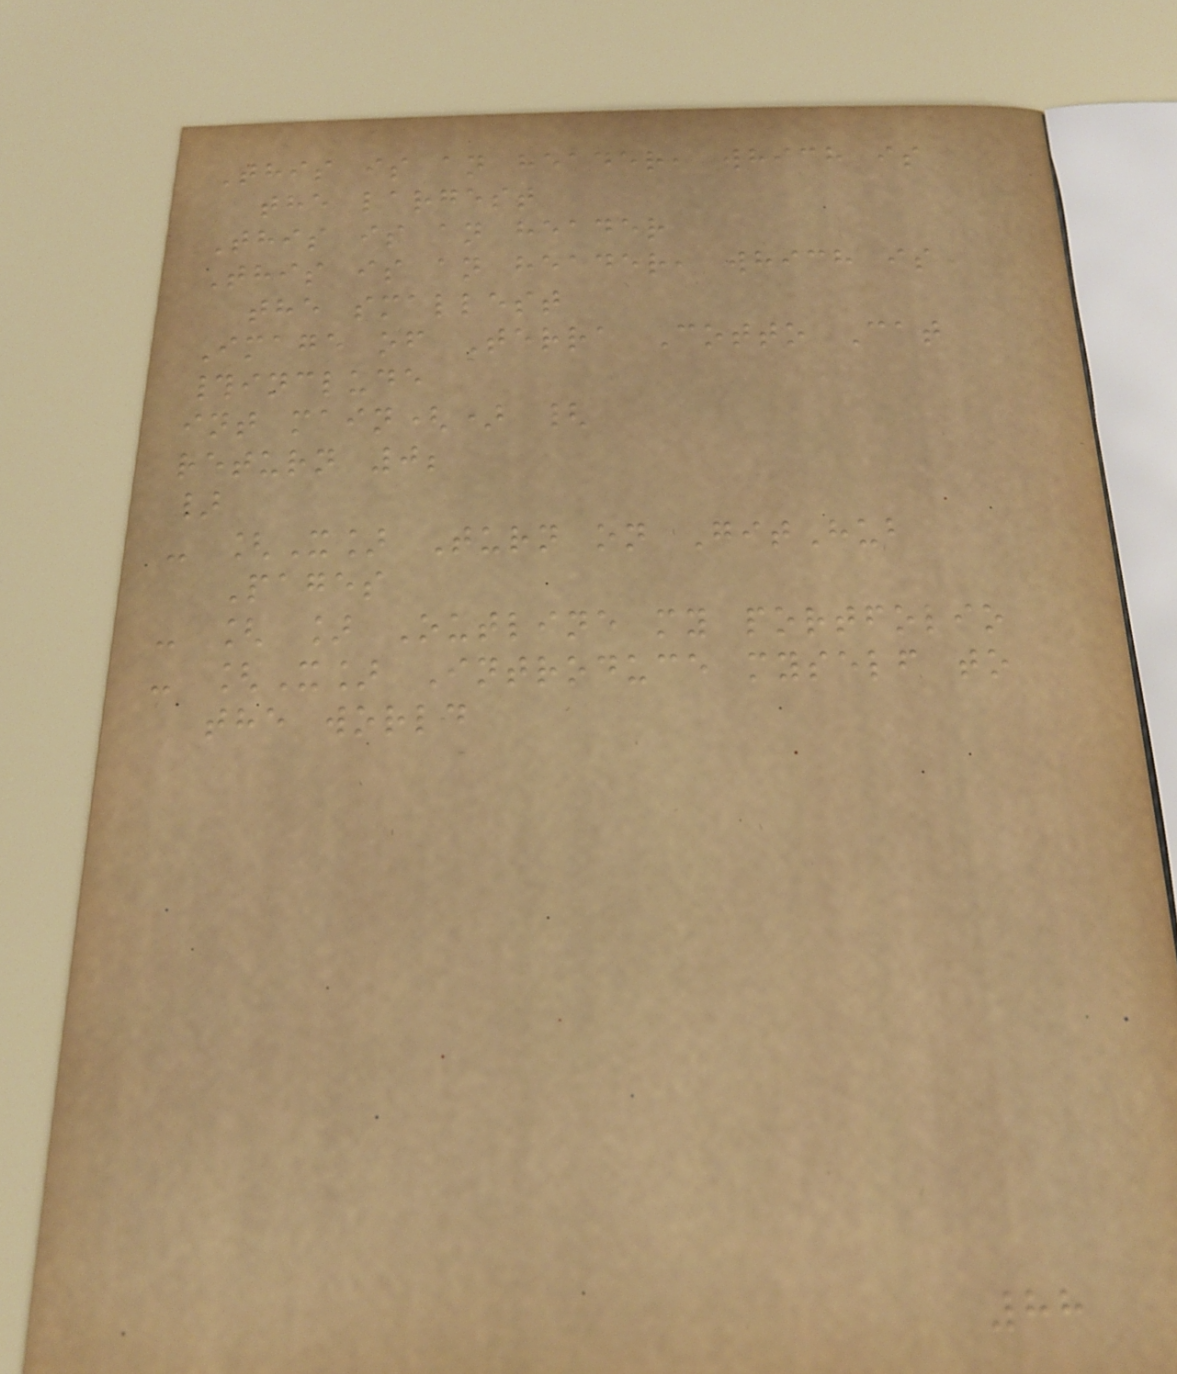This is an header, which is
the largest
This is an header
This is an header, which is
the smallest
Image of Terra Cotto Cat
#include
int main() {
return 0;
}
- [X] Turn on GitHub
Pages
- [ ] Outline my portfolio
- [X] Introduce myself to
the world
88
